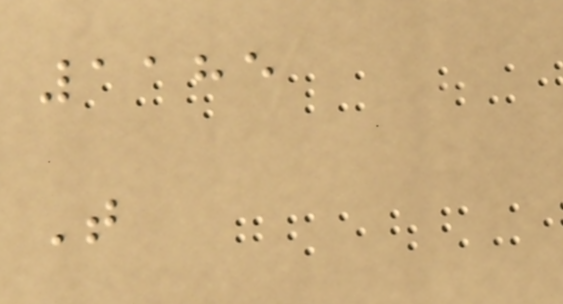1185
T
